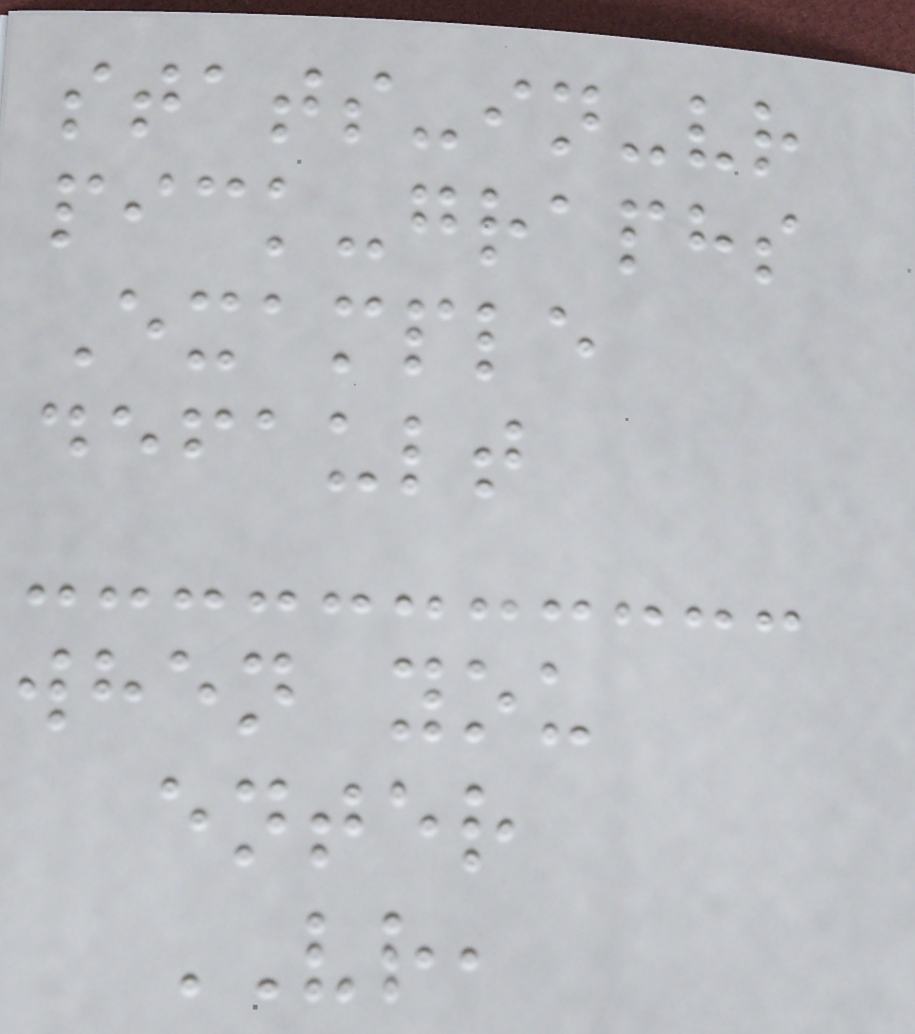stats-in-vr
pick-graphs
Example
default
when you
enter
VR,
